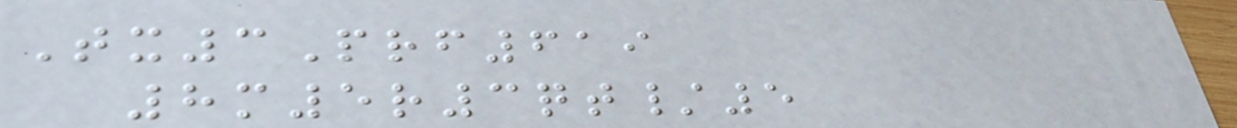Tx3Prf619
8m5r3qt/5
